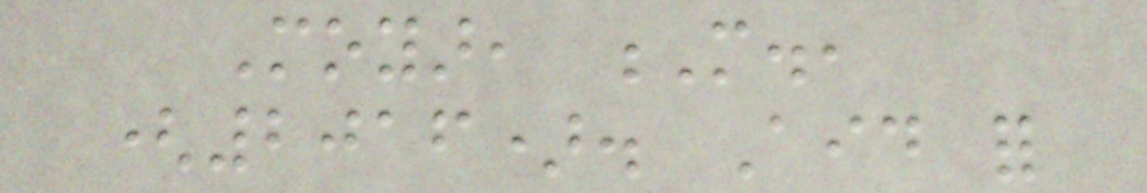Moyar, M.,
(2016). Aid for
